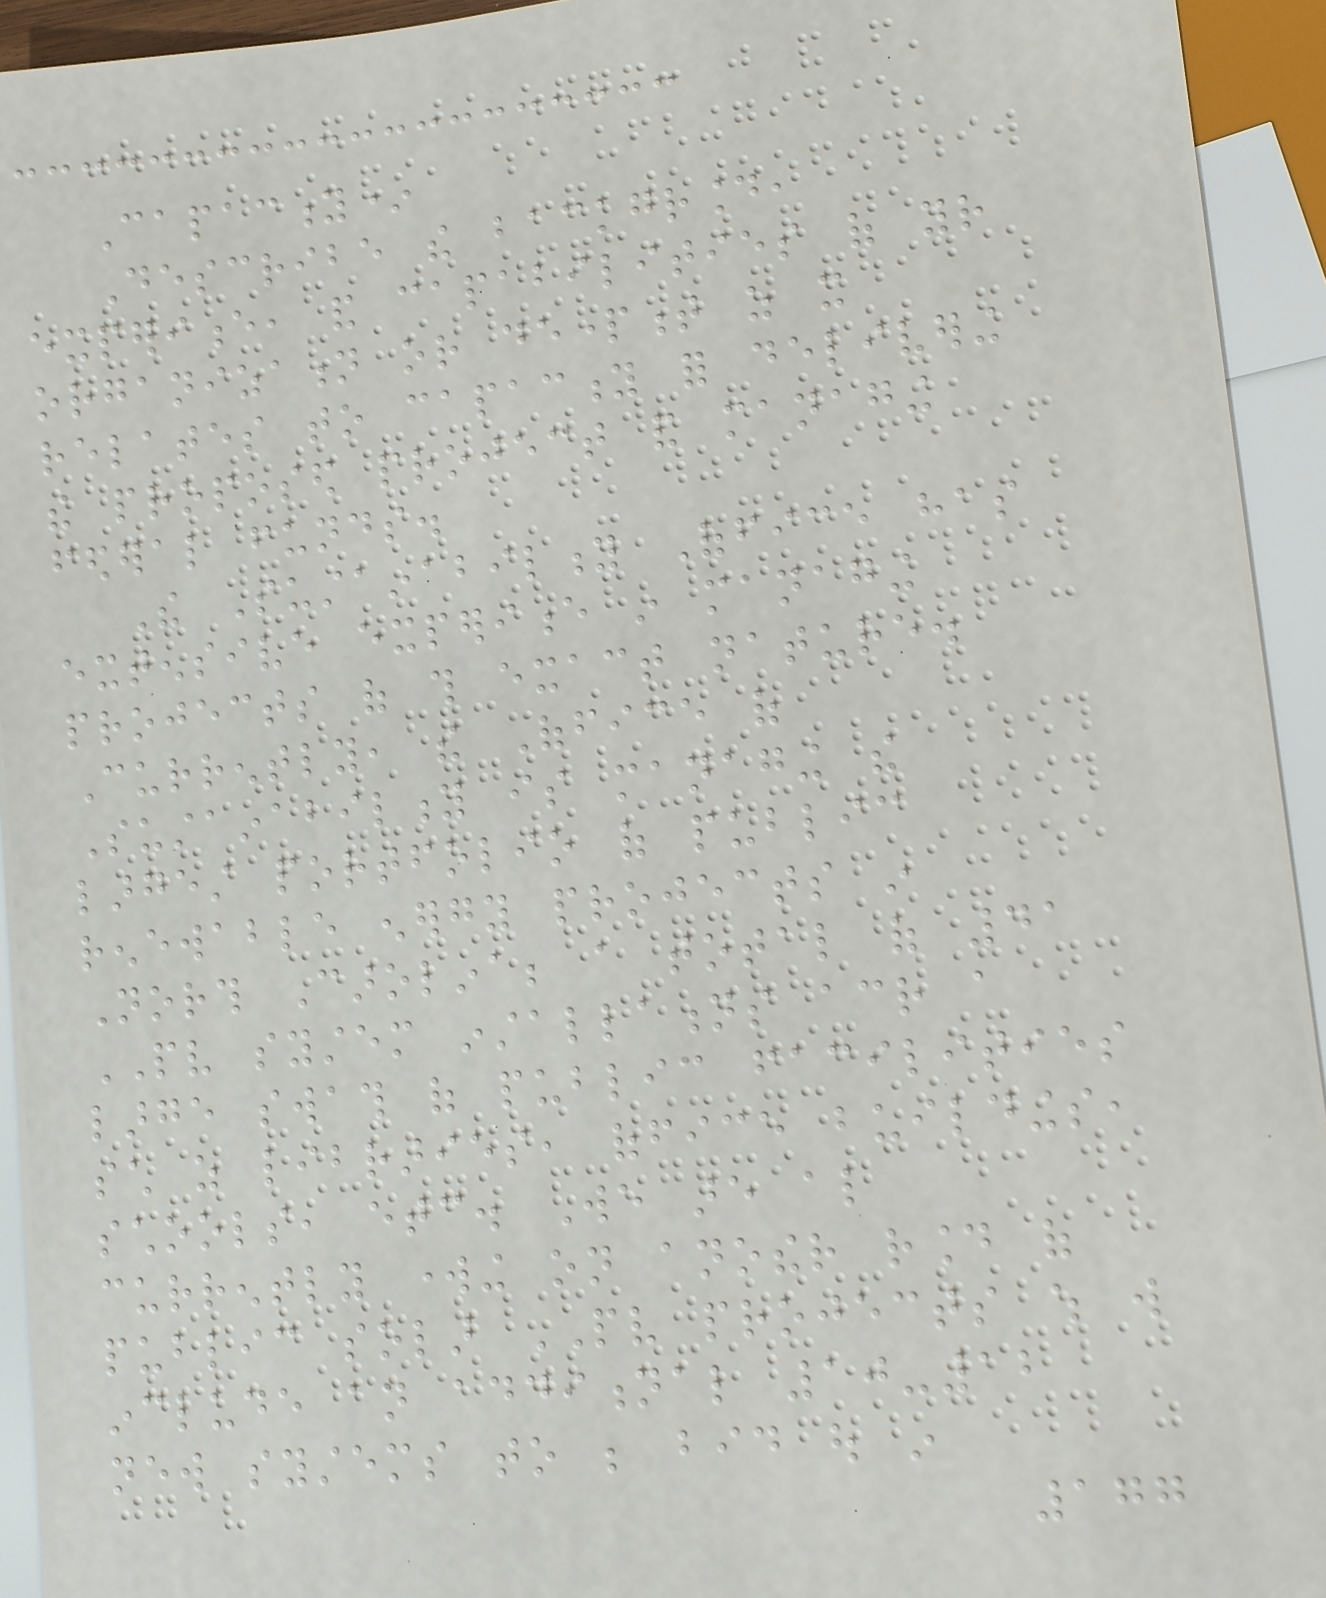Capacity*
Describe the background,
experience, and capabilities of your
organization or department as it
relates to capacity for delivering
the proposed project and managing
federal funds.
The Sustainability Office has
extensive experience in managing
projects of this exact nature.
Currently, the Office of
Sustainability is managing the
largest portfolio of public
renewable energy projects in
North Carolina; a total of 41
PV system installations across a
large swath of public facilities
such as libraries, office buildings,
schools, etc. We are also
currently working on another round of
public solar PV projects which will
include an additional 10-12
new systems to be bid out in
177
